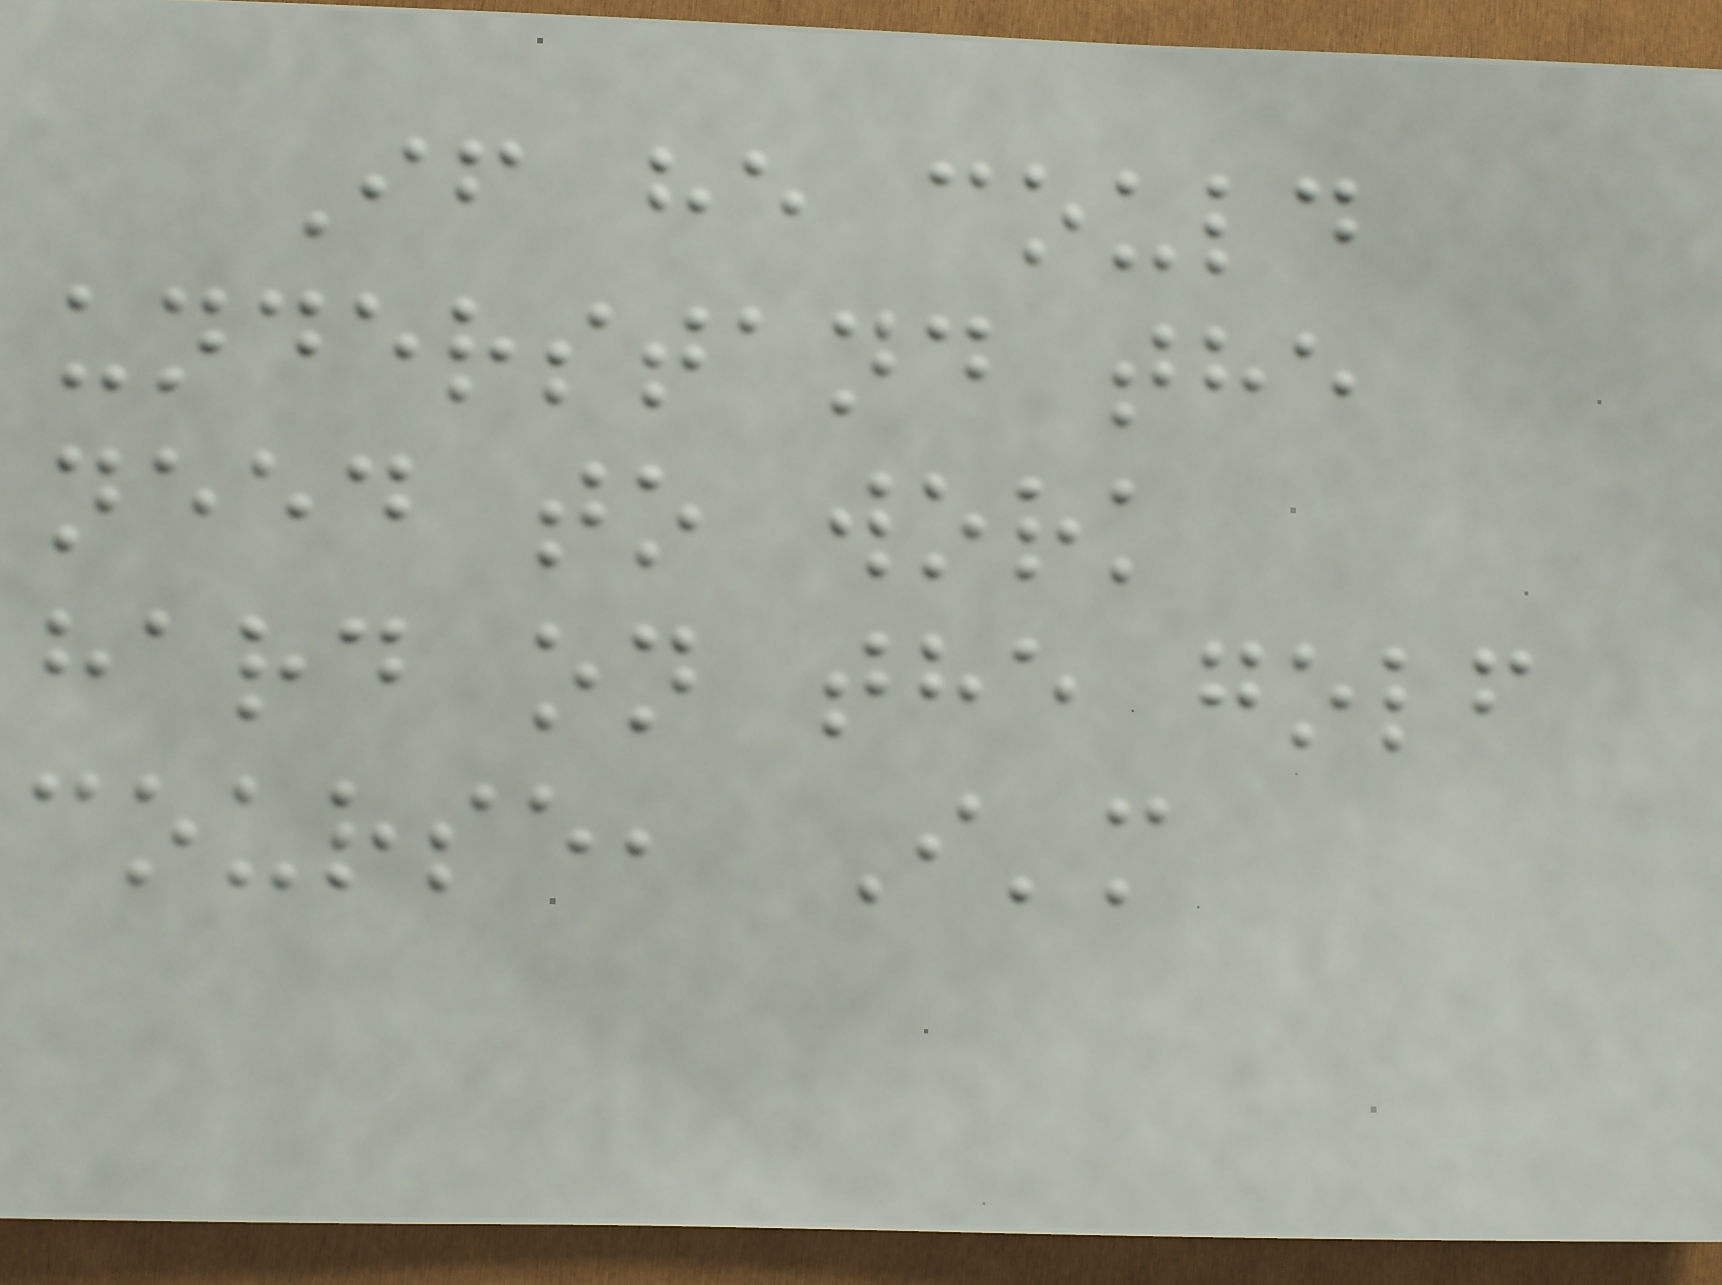If he could
understand the
need to work
hard on the golf
course, I'm
